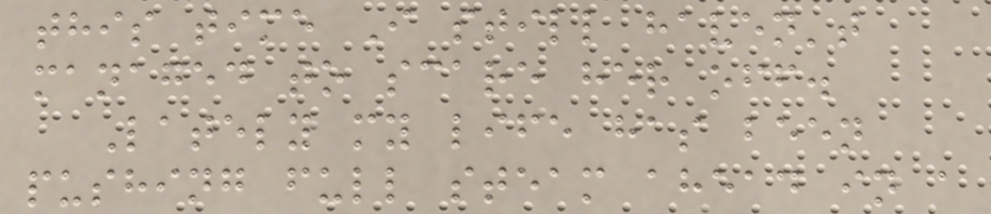this time I still haven't
managed to scare her off.
Lately my life has been
pushing full steam ahead in a
